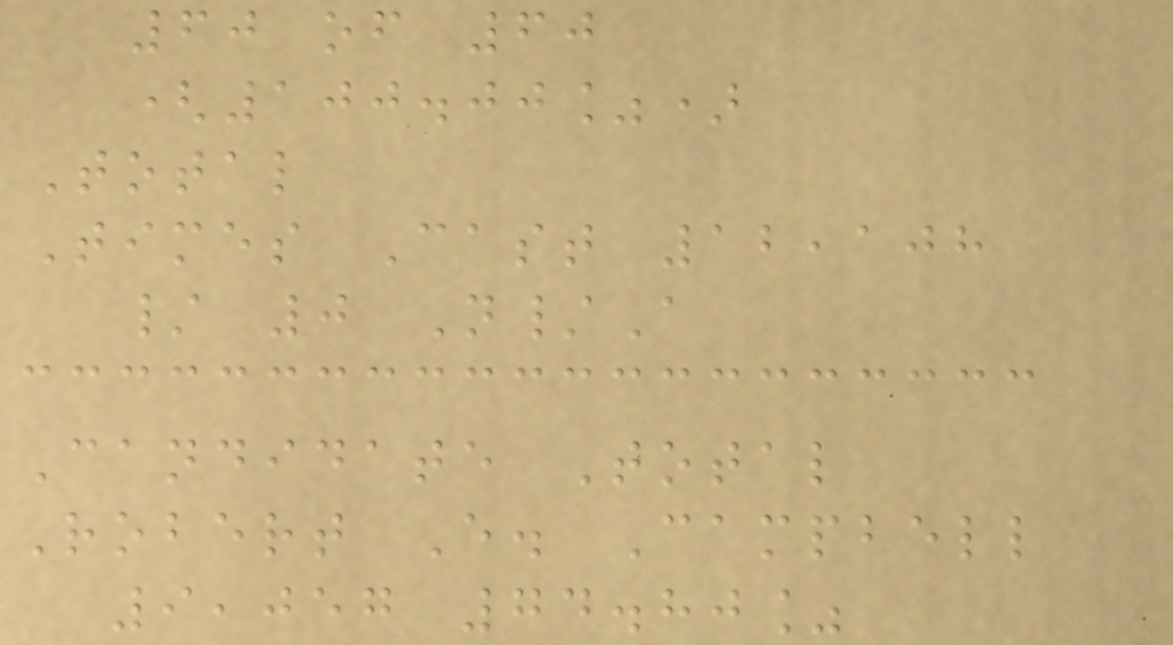60 of 60
(100.00%)
Total
Times Cast 12,108
/ 0 N/A
Candidate Total
Robert E. Campbell
9,057 74.80%
